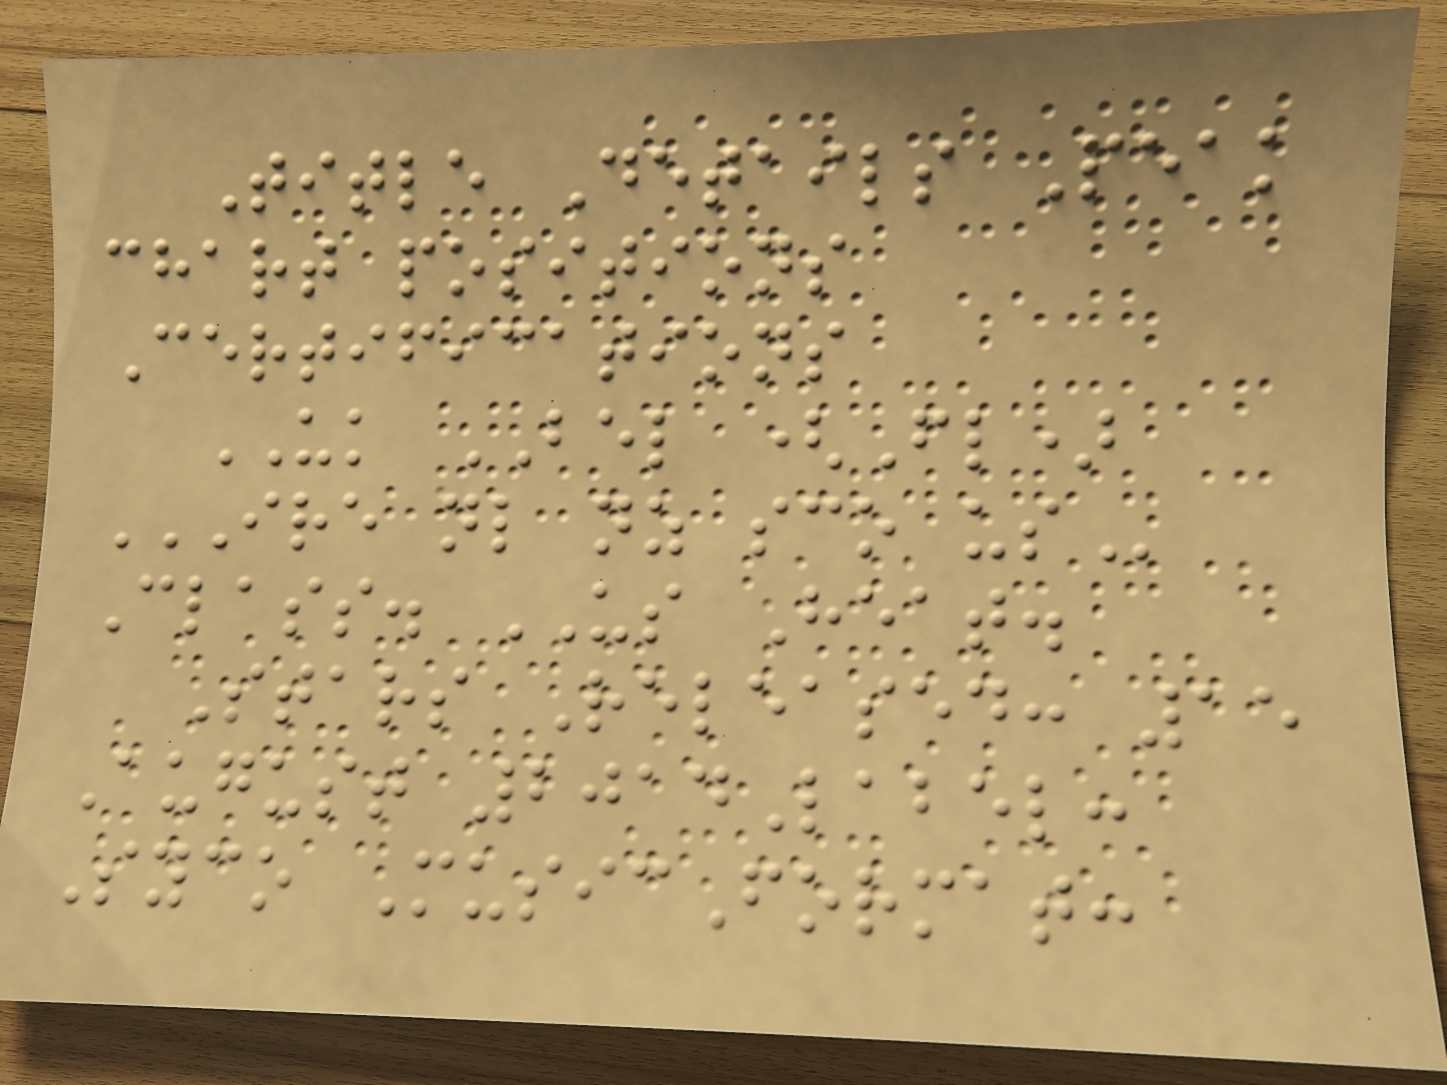Title Details Peak
chart positions
Certifications
UK BEL (Fl)
IRE NL NZ SCO US
Class. US Heat.
Stars Released: 15
August 2014Label:
Syco MusicFormat:
